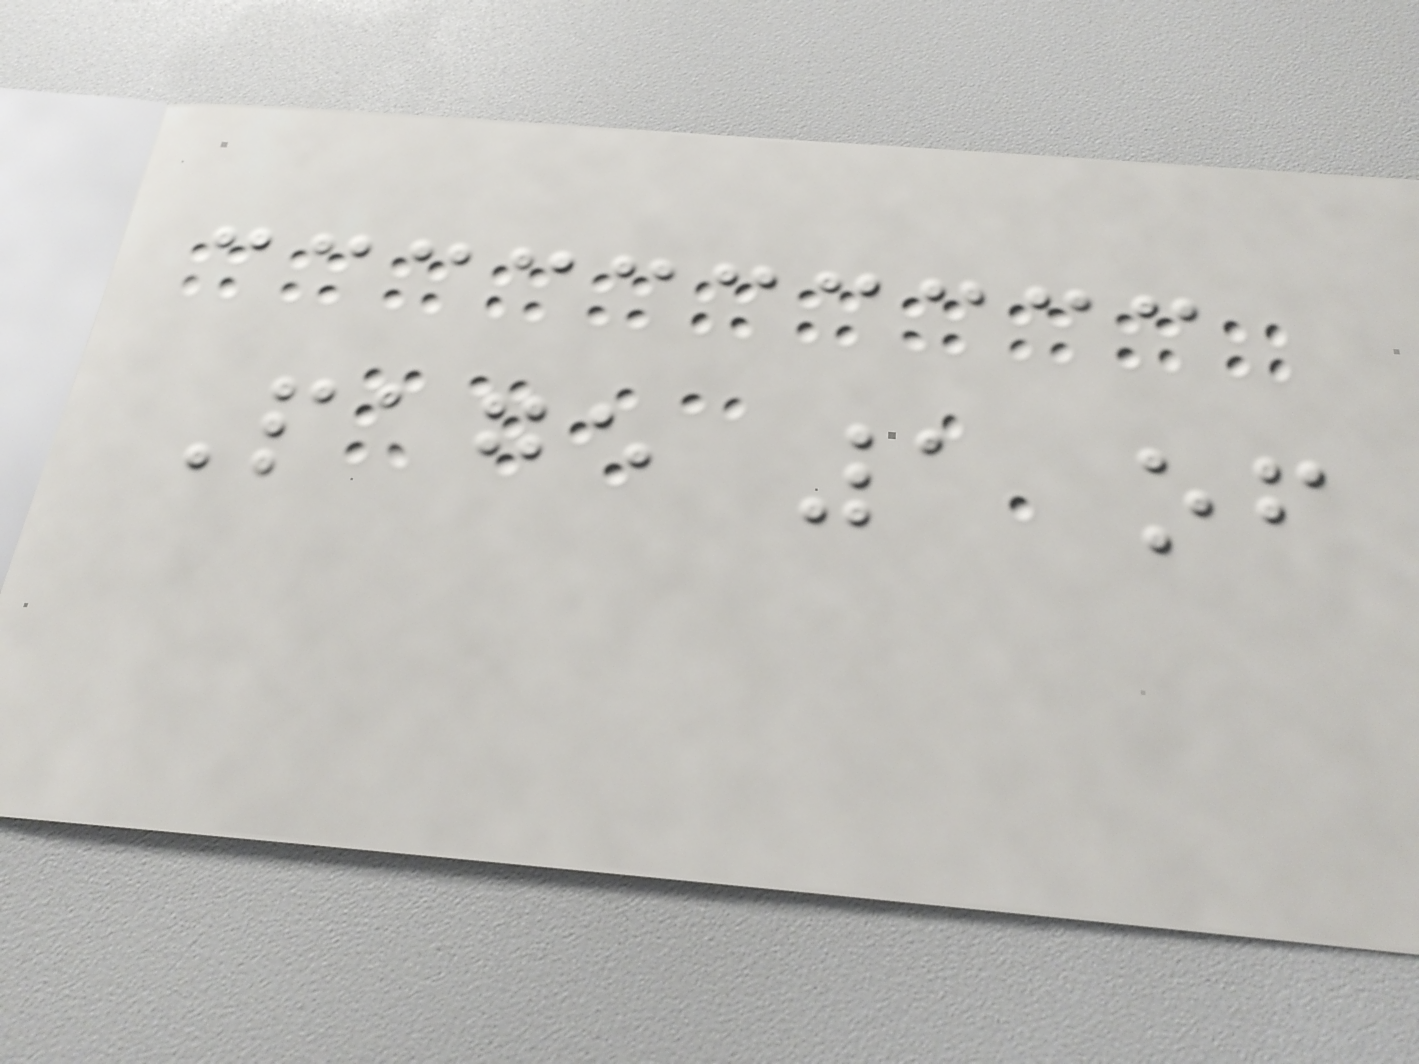Page 1 of
